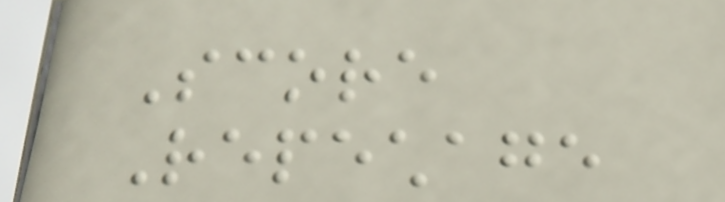Score
Repechage
